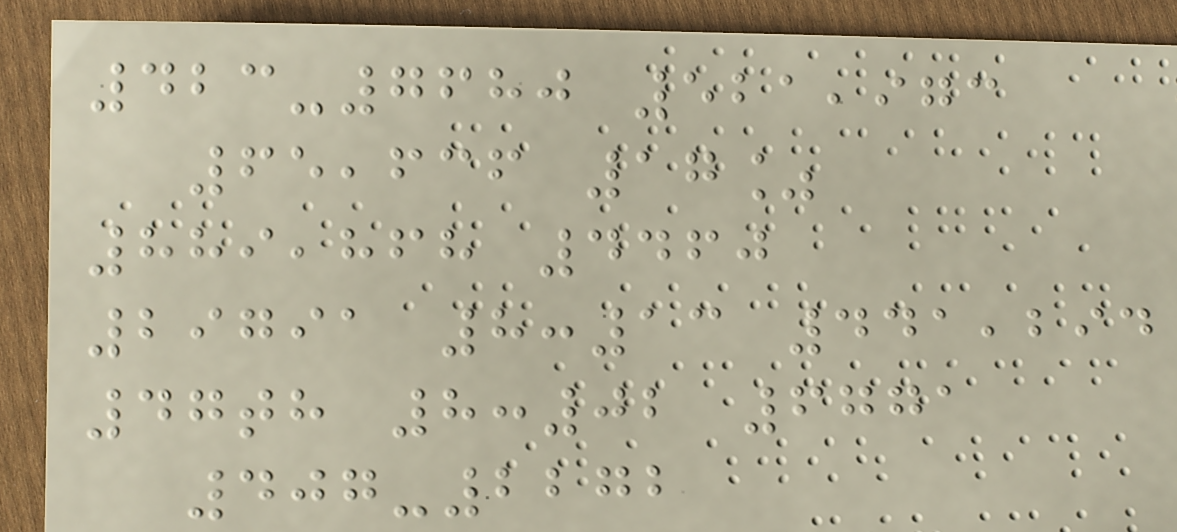423-7680 521,973
65,636 17%
889,868 4460
29791 8:13 441,294
47th 8:02 6771
407-2272
